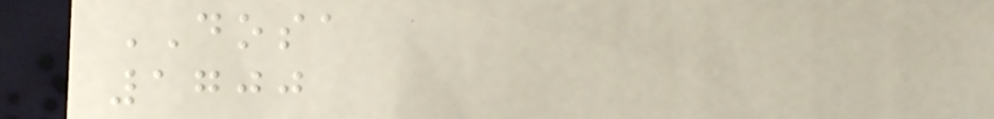DOSA
1700
